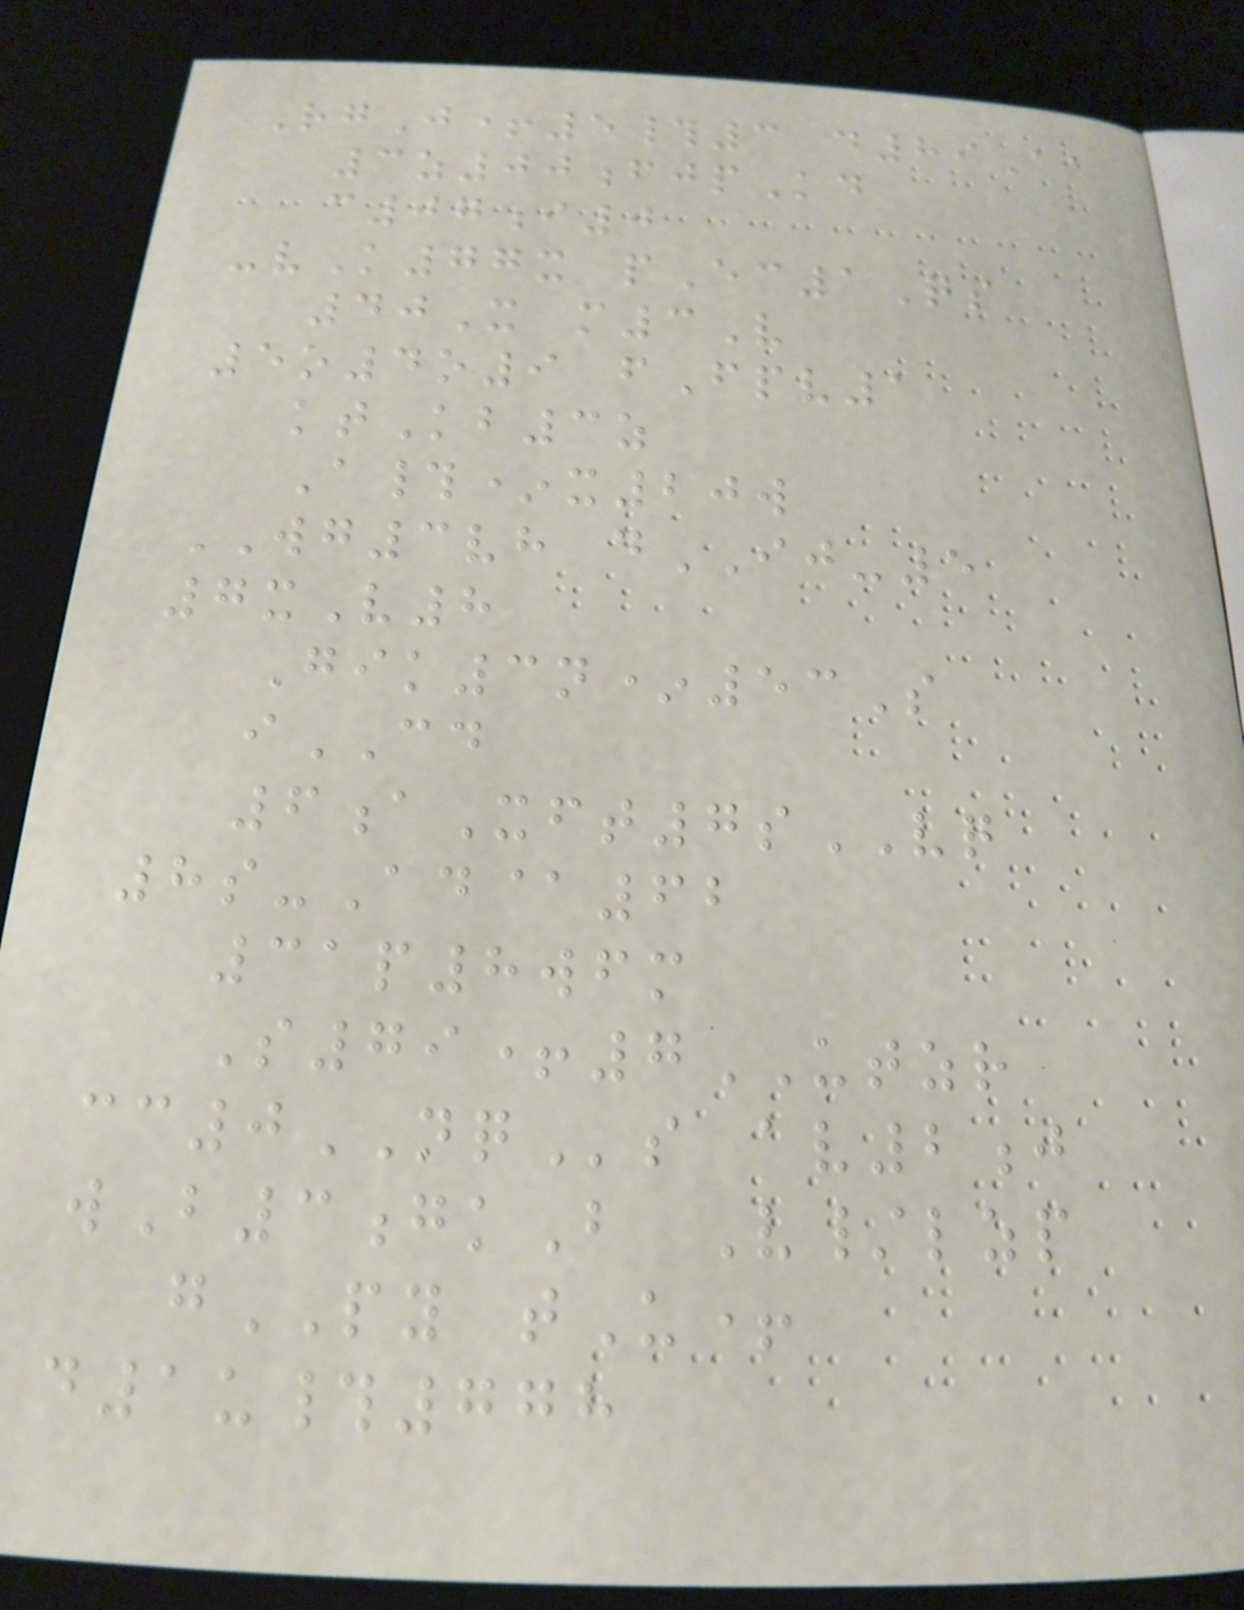RgJ+5#3 d89Aa
3z00fjpKd
c07i0
-vK77x pEc1Qs
40X m3V
5o4o9 fFpv1
ktKb3z
A#*x20w
WG3vh dIJ-5
7xV8
Gik3n*53S
iCD
6aXft7sVQ
8s-Ad@62
31p8wfm
S79+7UTZR
cc0NQs av2j
wB3gkB V/lzp
gPY tU+
d1u#778
